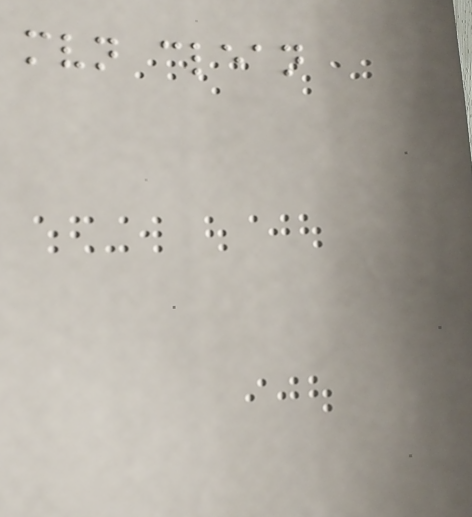mvn clean
